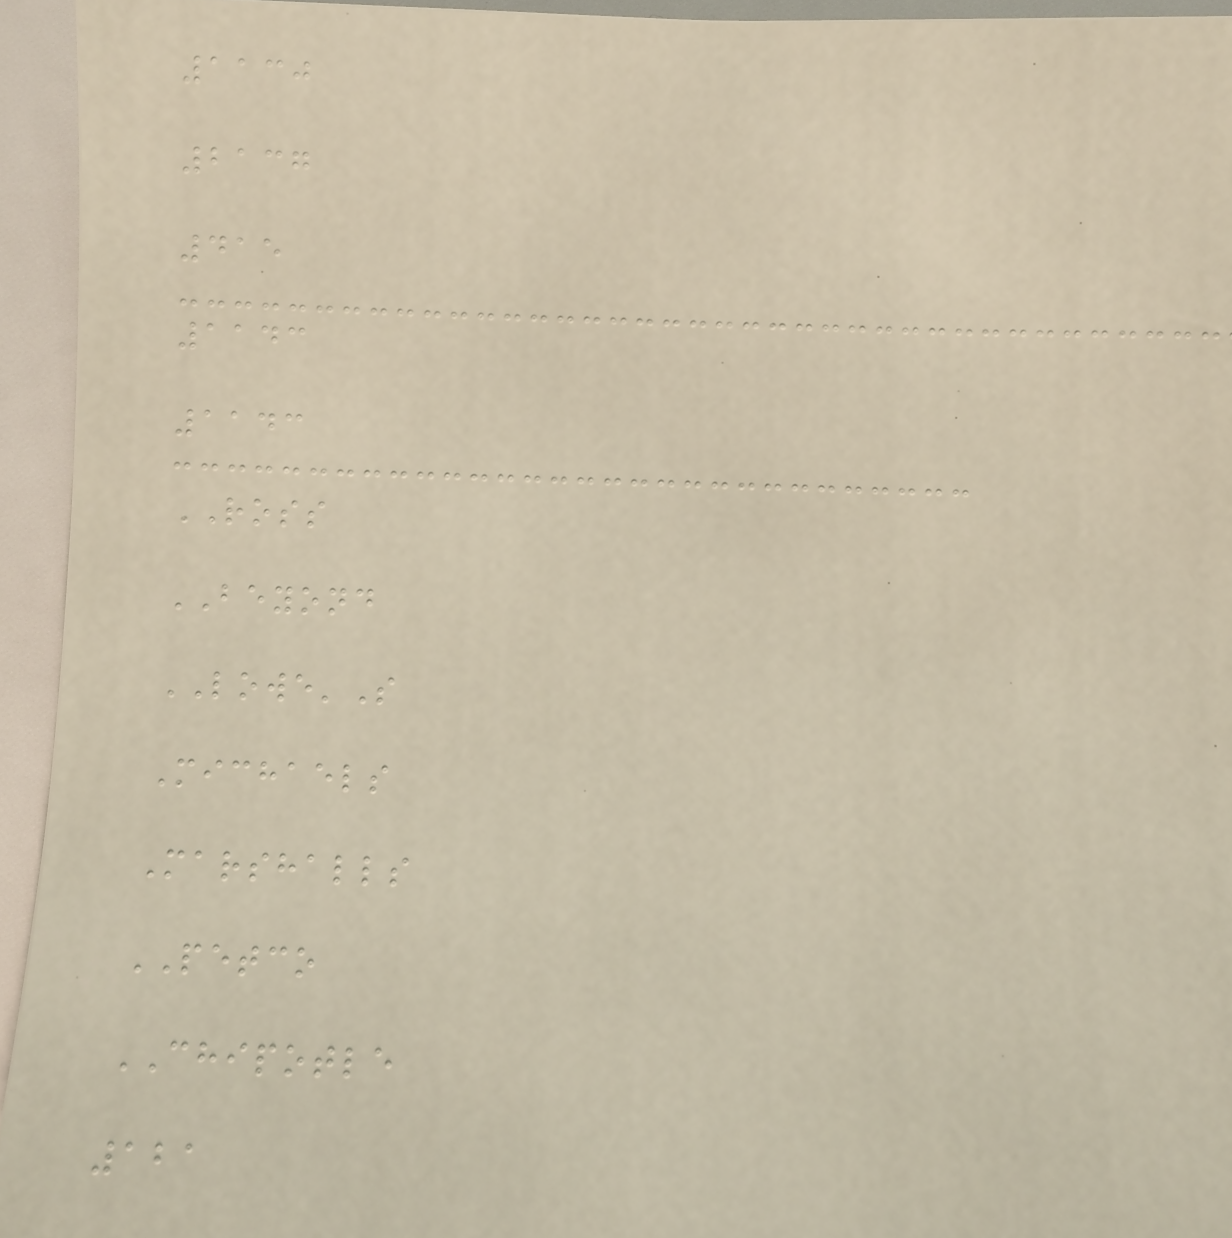1130
2137
415
1143
1143
ROSS
BEYOND
LOWE'S
Michaels
Marshalls
PETCO
CHIPOTLE
121
